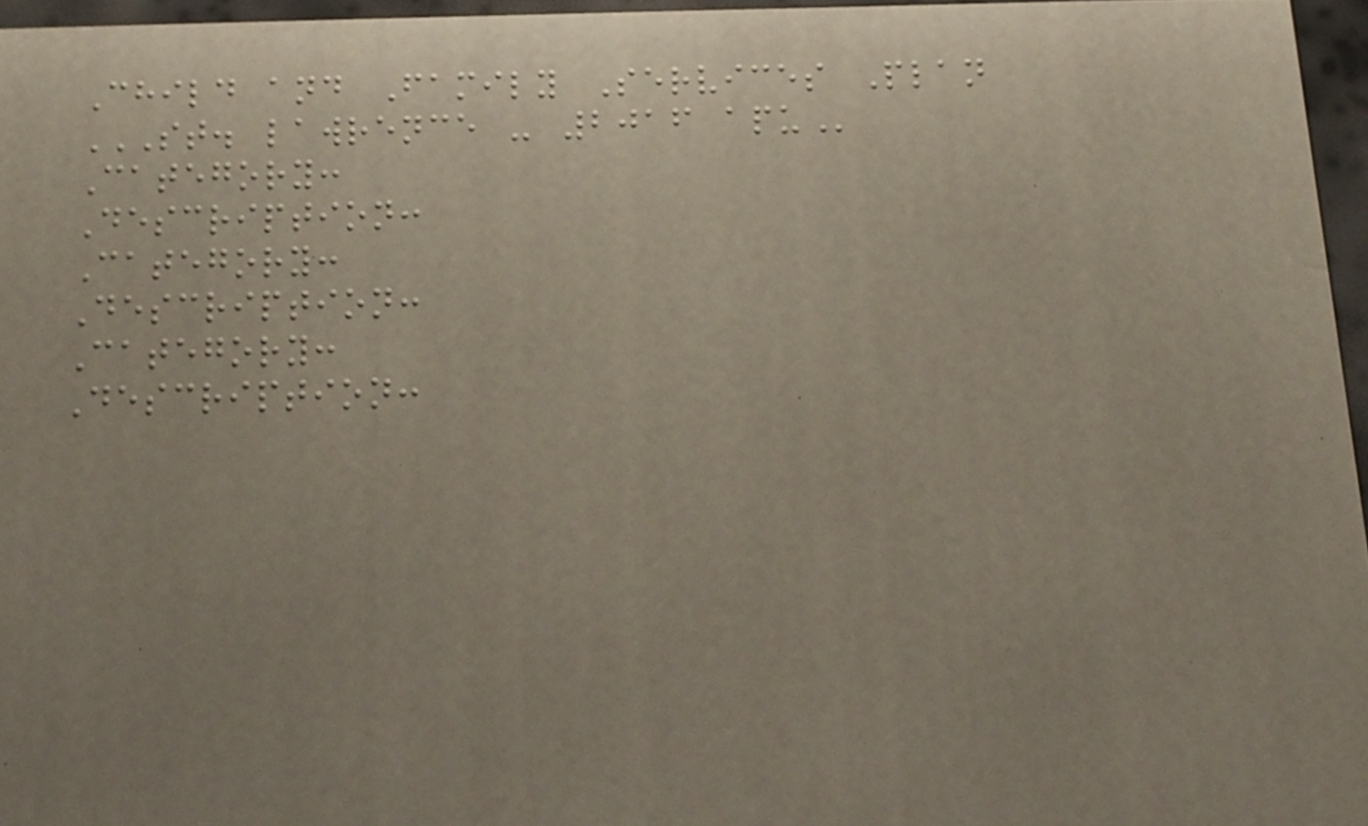Child and Family Services Plan
ST. LAWRENCE - 2016 APU
Category:
Description:
Category:
Description:
Category:
Description:
